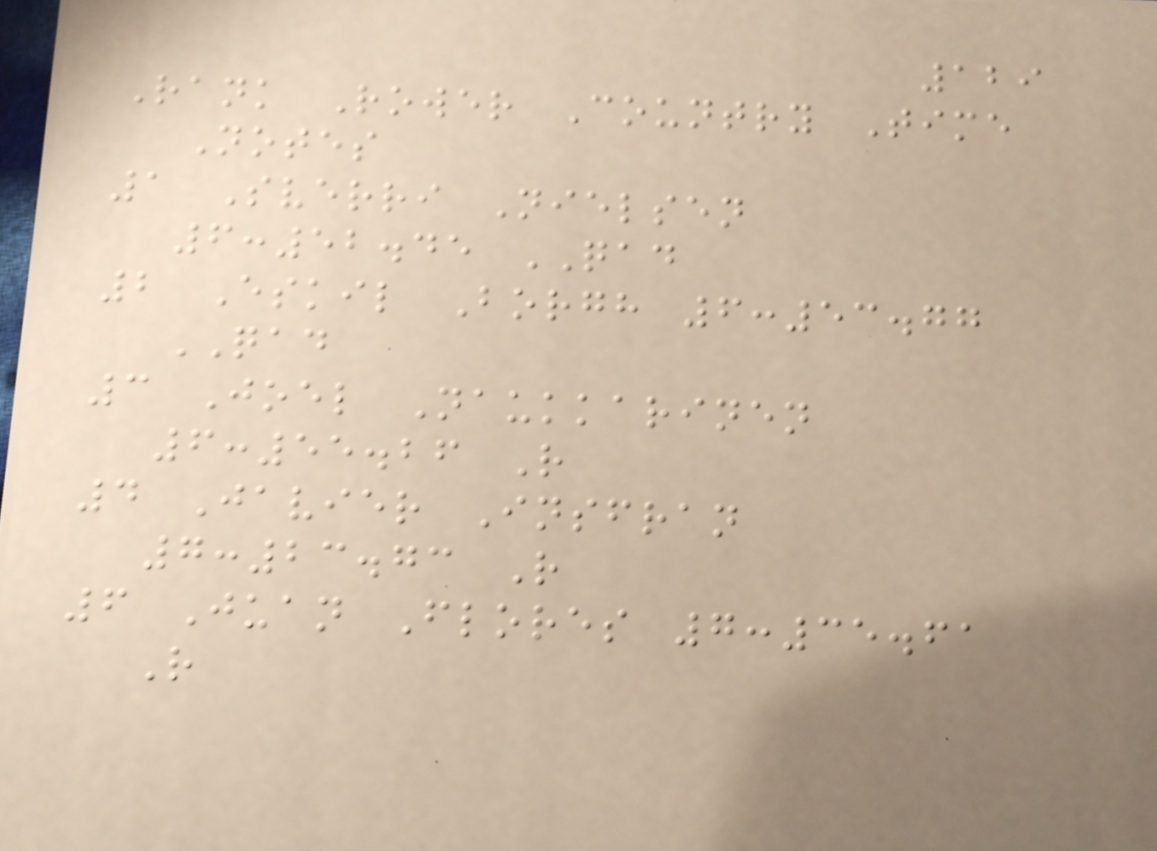129
Rank Rower Country Time
Notes
1 Sverri Nielsen
6:52.45 QAD
2 Eskil Borgh 6:53.77
QAD
3 Joel Naukkarinen
6:55.26 R
4 Javier Insfran
7:23.73 R
6 Juan Flores 7:35.61
R
